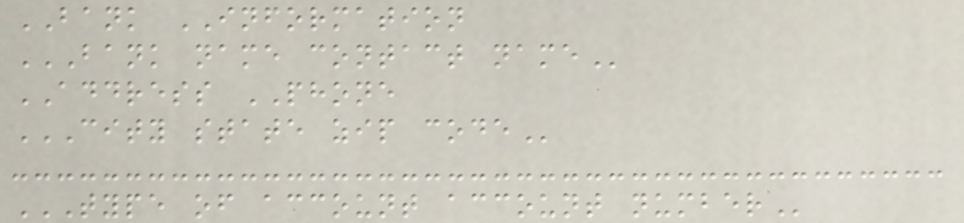BANK INFORMATION
BANK NAME CONTACT NAME
ADDRESS PHONE
CITY STATE ZIP CODE
TYPE OF ACCOUNT ACCOUNT NUMBER
